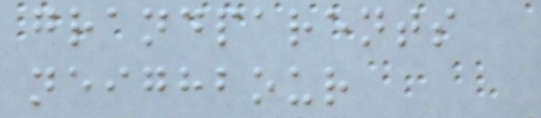grandparents
neighbour
